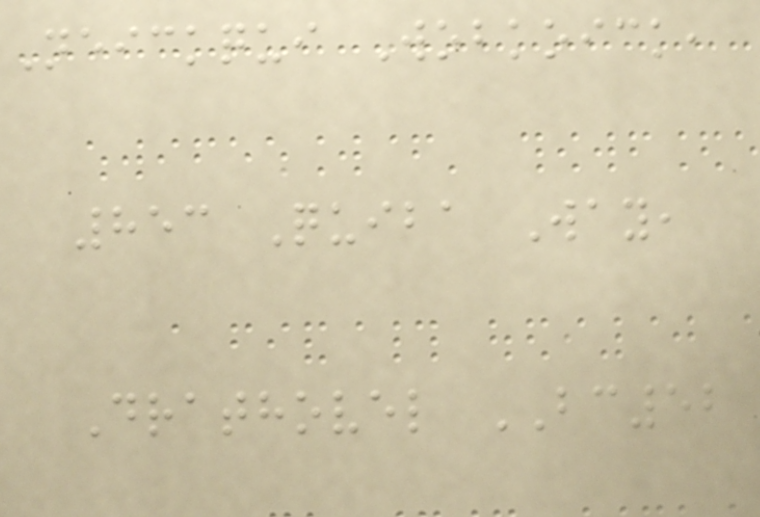Neickqui Wobkoick,
853 Quiba Way,
Drathovel BC52
